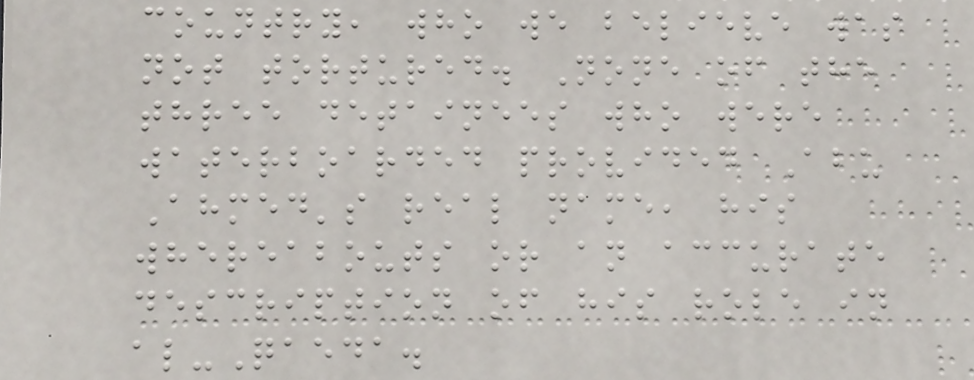country, who we believe was
not tortured. None of the
three detainees who were
waterboarded provided Abu
Ahmed's real name, his
whereabouts or an accurate
description of his role in
al-Qaeda.
